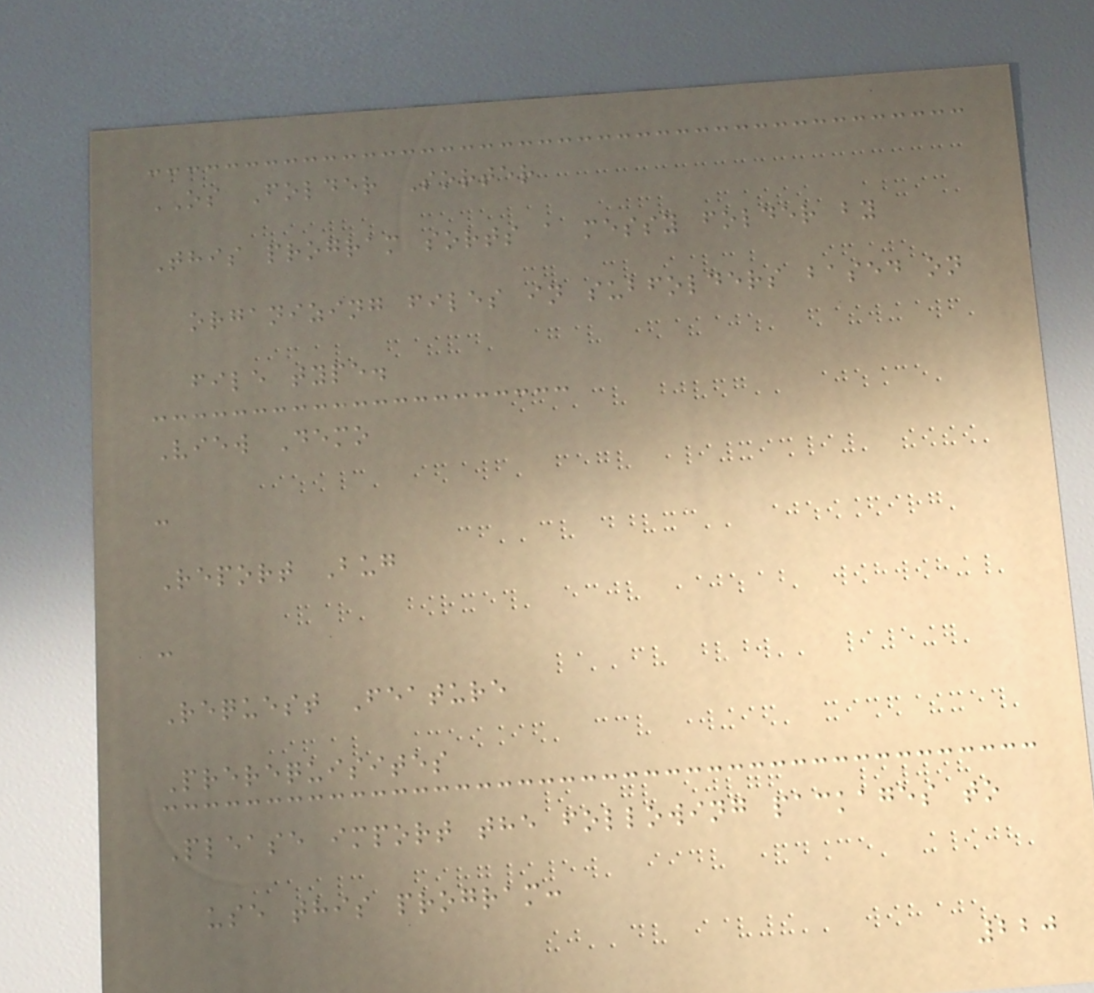OS Folder Sorter
This program sorts a messy folder by
organizing files in subfolders based on
file type.
View Demo
-
Report Bug
-
Request Feature
Prerequisites
Please import the following packages to
use this program:
220
